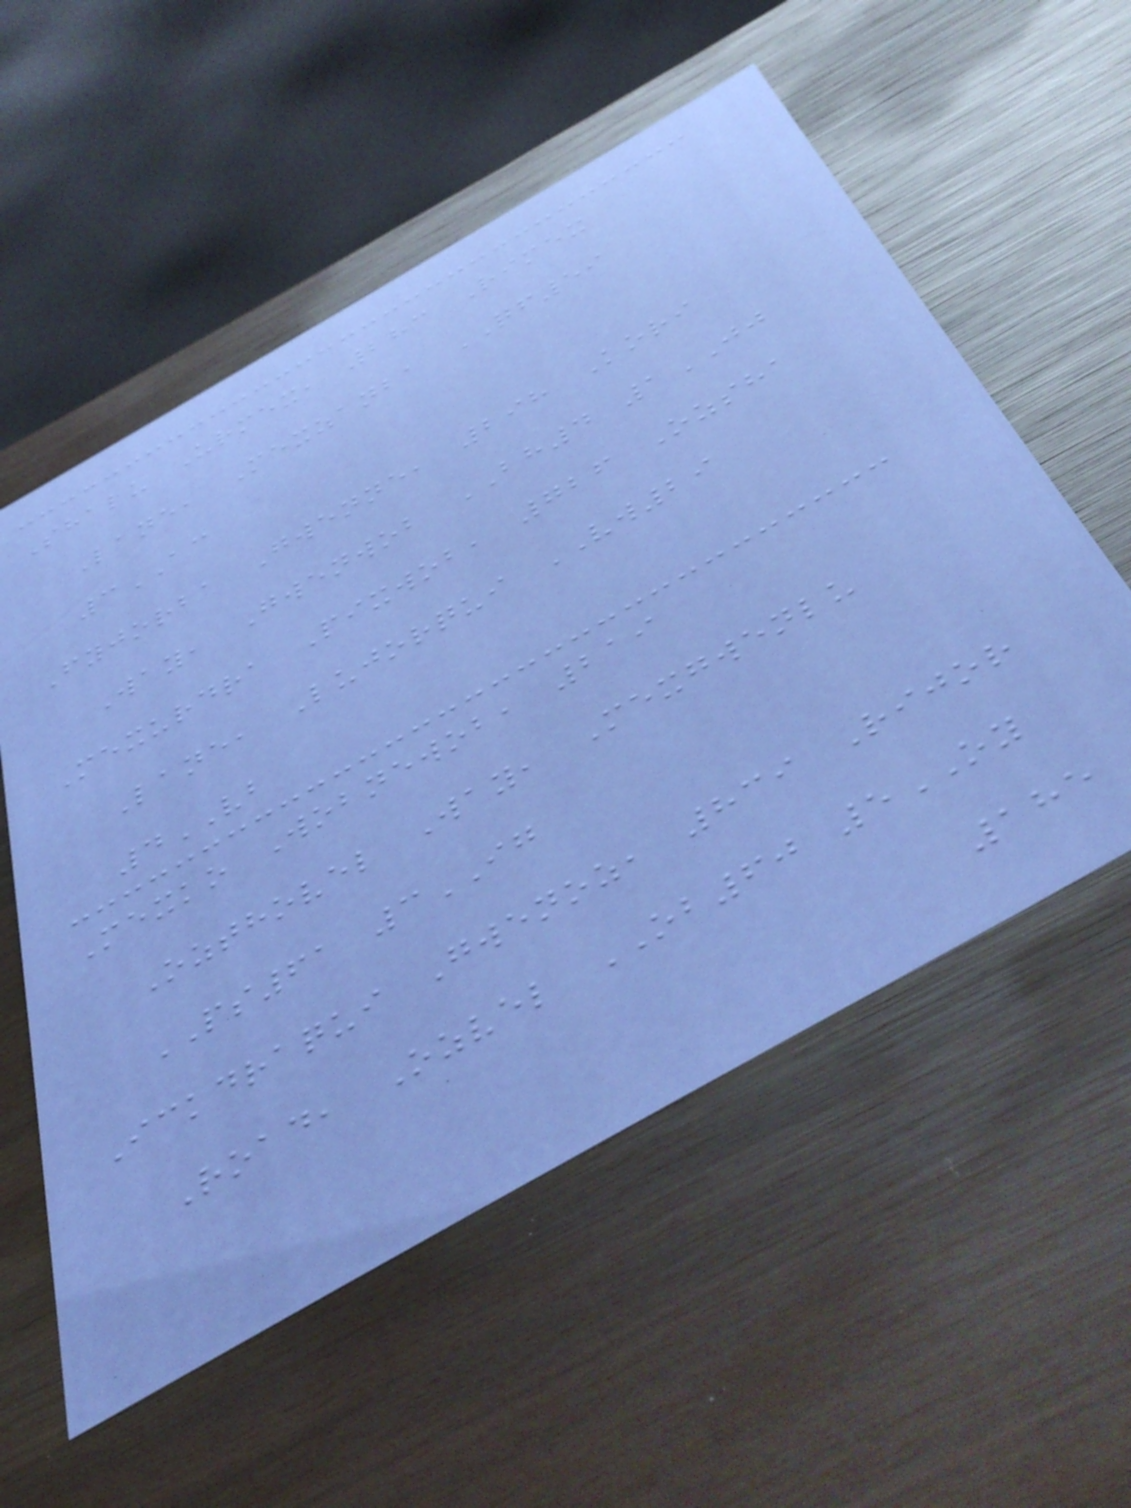Shalu Urmex, 283 Rimex
Lane, Mexzanba QF59
3AC
Fyjorba Gwenne, 298 Kori
Way, Gwenwob BH4 1JJ
Mexurdra Pixwob, 726 Ozsha
Lane, Lujorqui VW29
4VB
Mexko Wobnewob, 219
Ozthovel Way, Mexgwenlu
PS61 3IG
Ickdraqui Gwenoz, 839 Rijor
Road, Ozvel OB60 5OY
185
